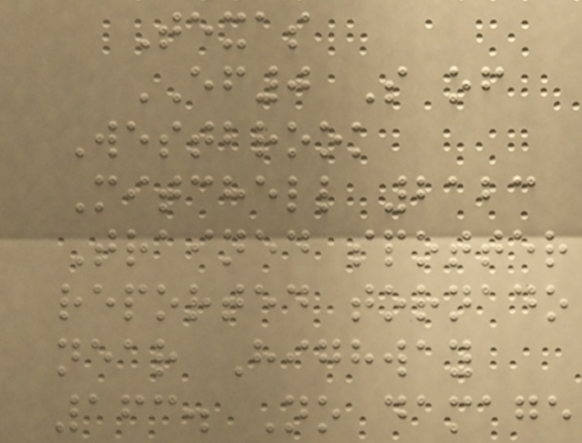Texas
EF0 S of
Westbrook
Mitchell 2123
Trained spotter
reported tornado
near Highway
163. No damage
